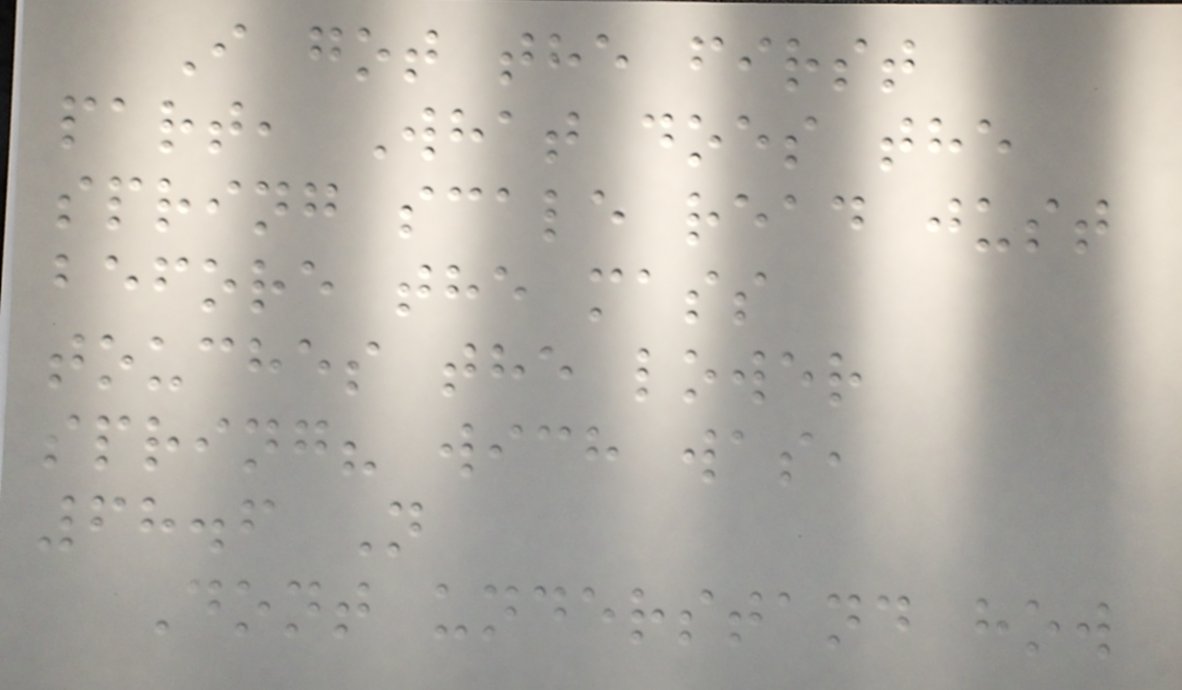I got the first
part, What does the
spring scale read just
before the mass
touches the lower
spring? wich was,
68.6 N
Dont understand how
